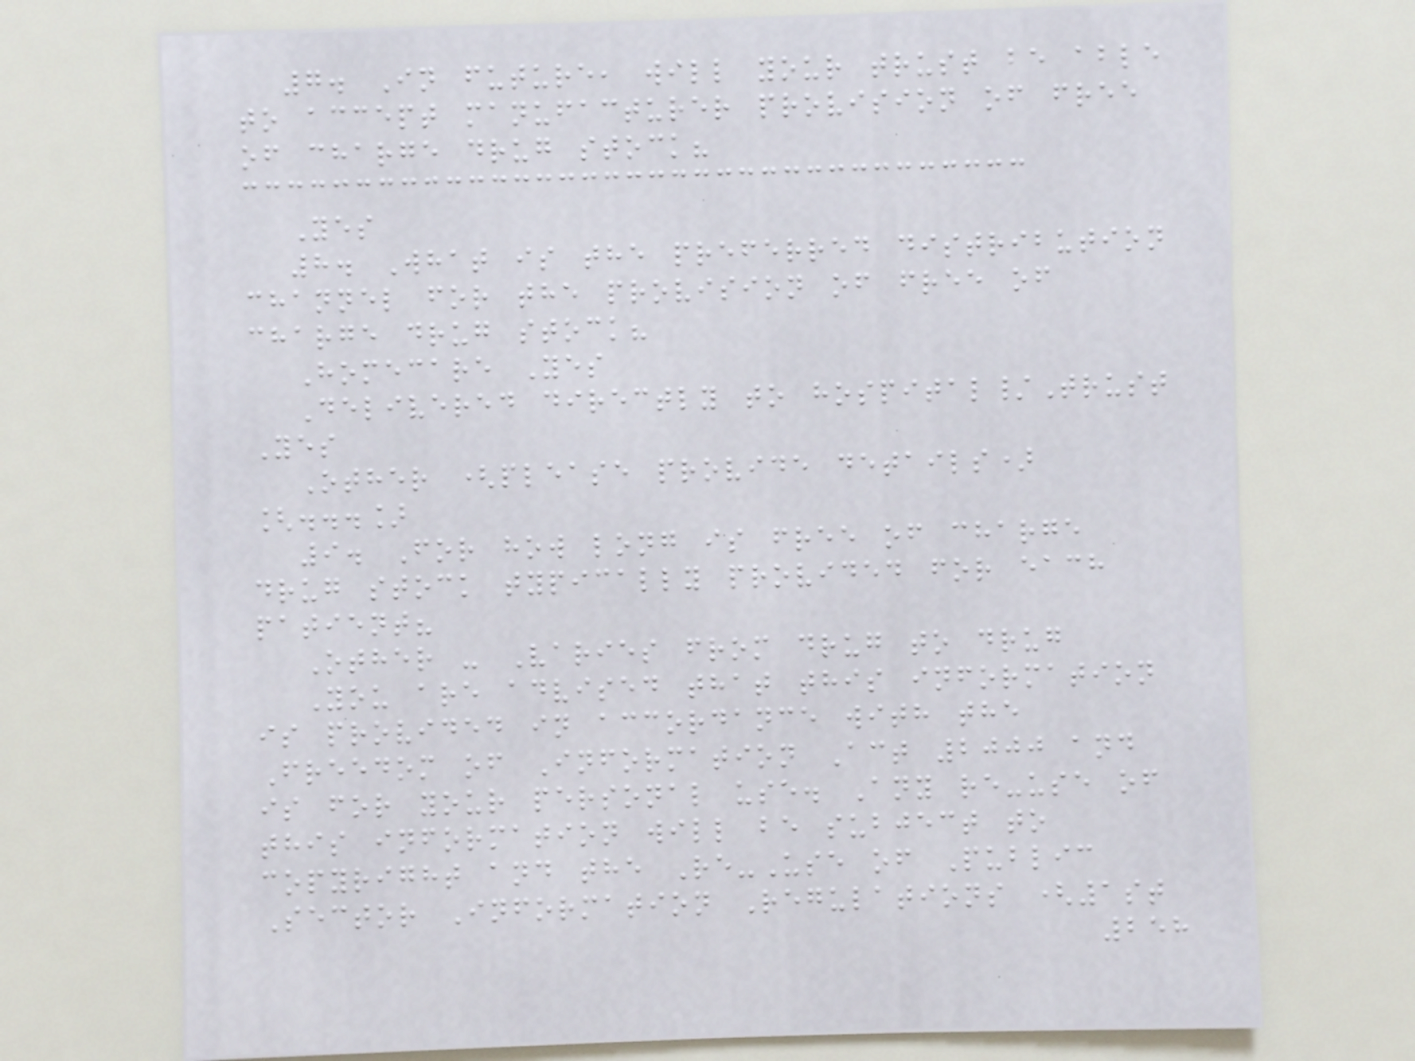7. In future, will your trust be able
to accept manufacturer provision of free
of charge drug stock?
Yes
8. What is the preferred distribution
channel for the provision of free of
charge drug stock?
Homecare Yes
Delivered directly to hospital/Trust
Yes
Other (please provide details)
[...]
9. For how long is free of charge
drug stock typically provided for each
patient?
Other - Varies from drug to drug
You are advised that this information
is provided in accordance with the
Freedom of Information Act 2000 and
is for your personal use. Any re-use of
this information will be subject to
copyright and the Re-Use of Public
Sector Information Regulations (1st
258
